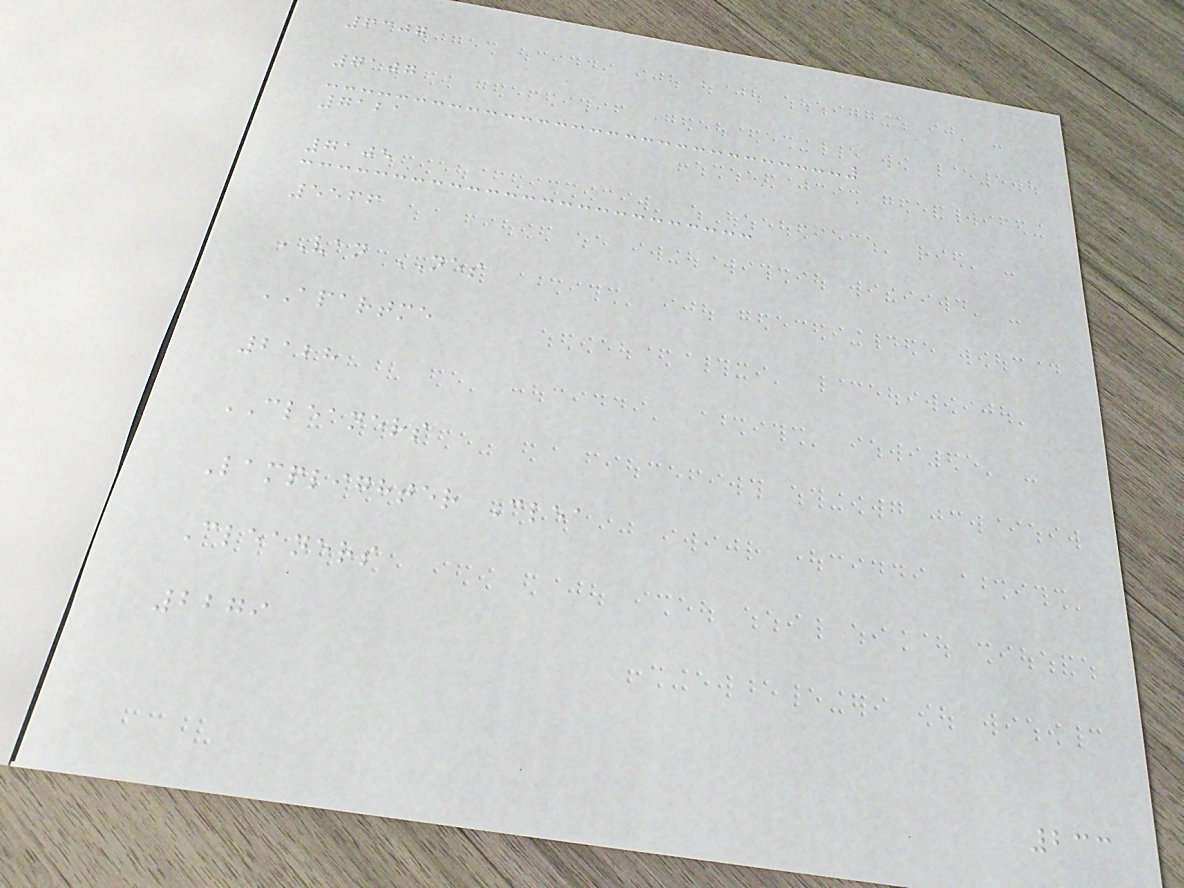6307
7107
7121
7105
5566
VAN NES
APARTME
2128
CLEANERS
Lamplighter Clea
Cleaners
2279
233
